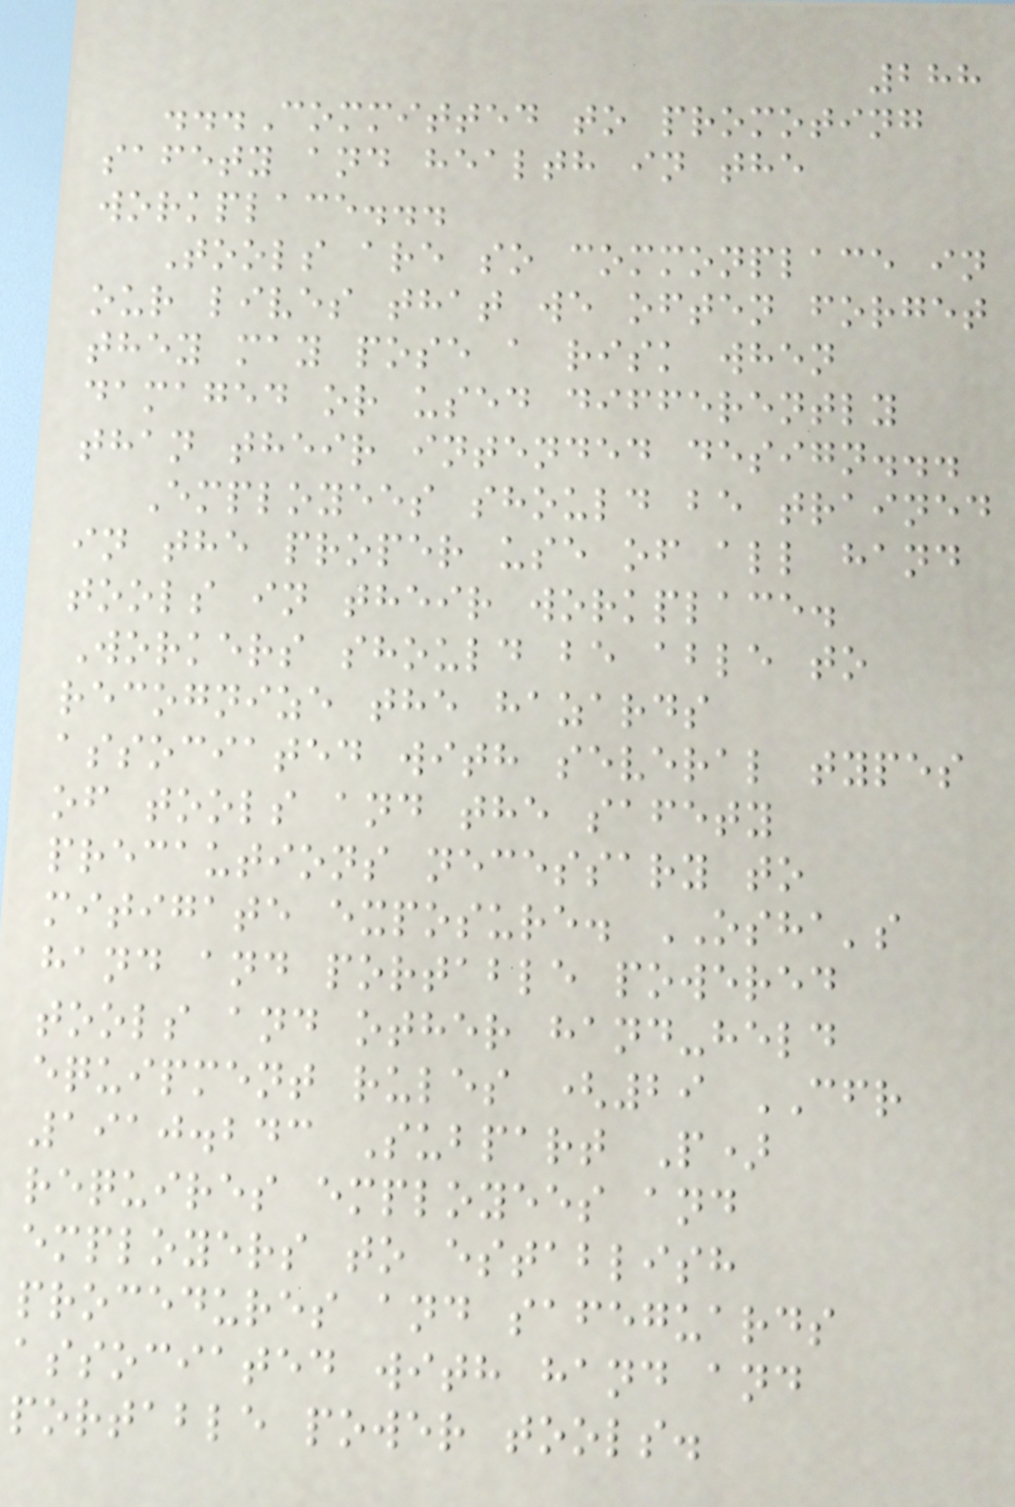288
...Committed to promoting
safety and health in the
workplace...
Tools are so commonplace in
our lives that we often forget
they may pose a risk when
damaged or used differently
than their intended design...
Employees should be trained
in the proper use of all hand
tools in their workplace.
Workers should be able to
recognize the hazards
associated with several types
of tools and the safety
precautions necessary to
mitigate exposure. OSHA's
hand and portable powered
tools and other hand-held
equipment rules (29 CFR
1910.243 Subpart P)
requires employees and
employers to establish
procedures and safeguards
associated with hand and
portable power tools.
